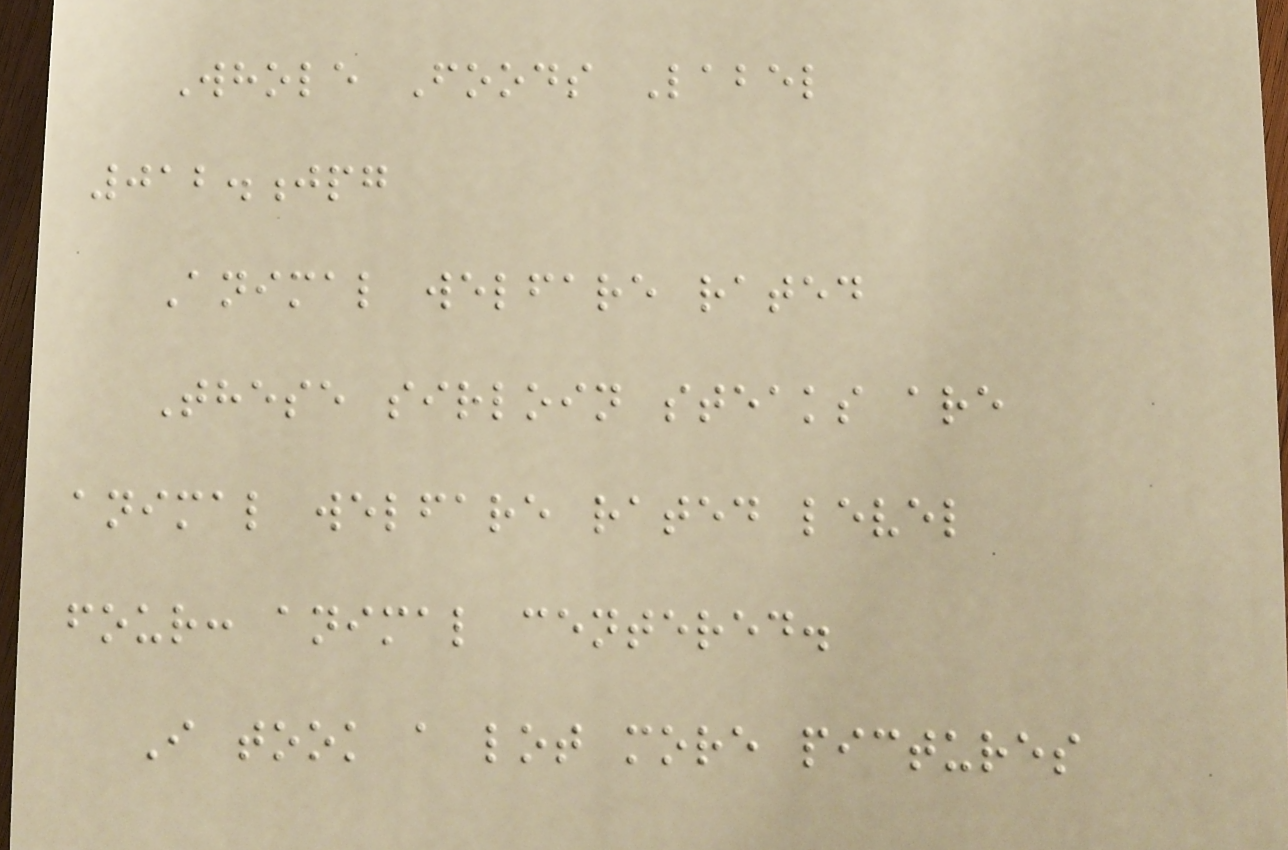Whole Foods Label
012.jpg
Animal welfare rated
These sirloin steaks are
animal welfare rated level
four: animal centered.
I took a lot more pictures
